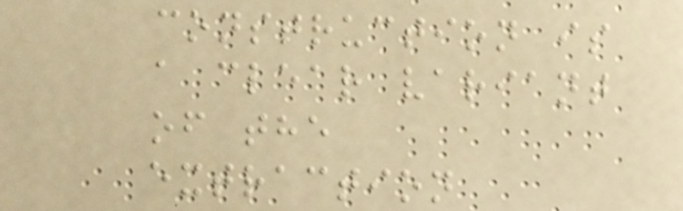construction is
a clear variant
of the
extraction
